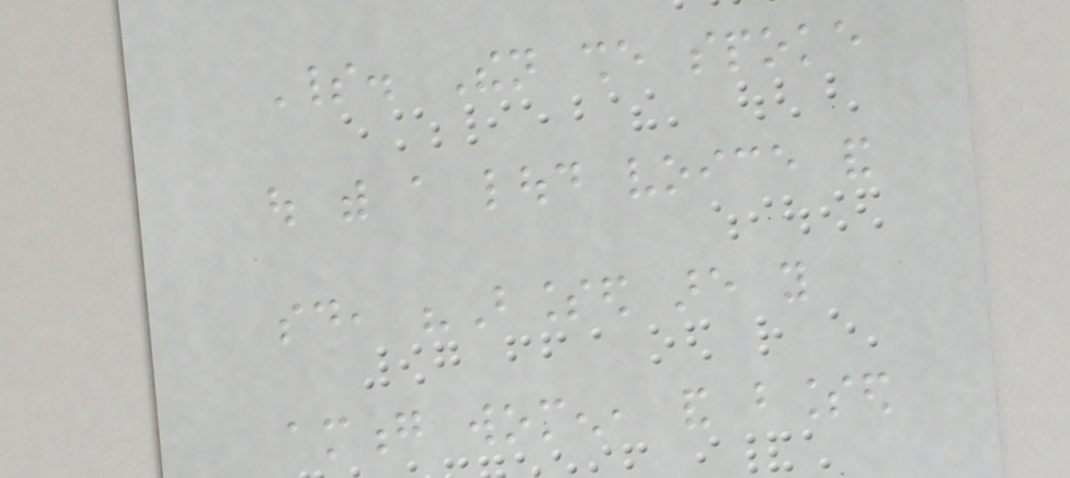Spirit. Then she spoke
out with a loud voice and
said, "Blessed are you
among women, and blessed
